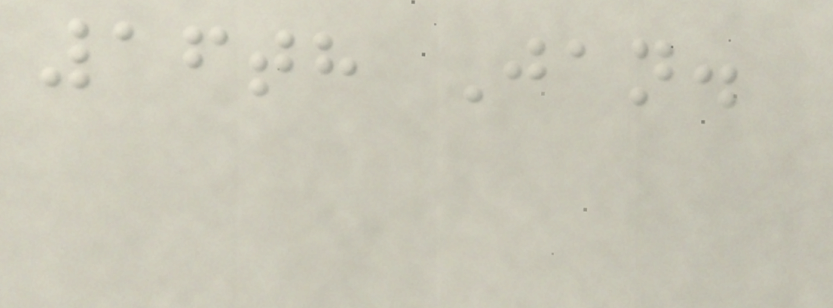16th Jan.
